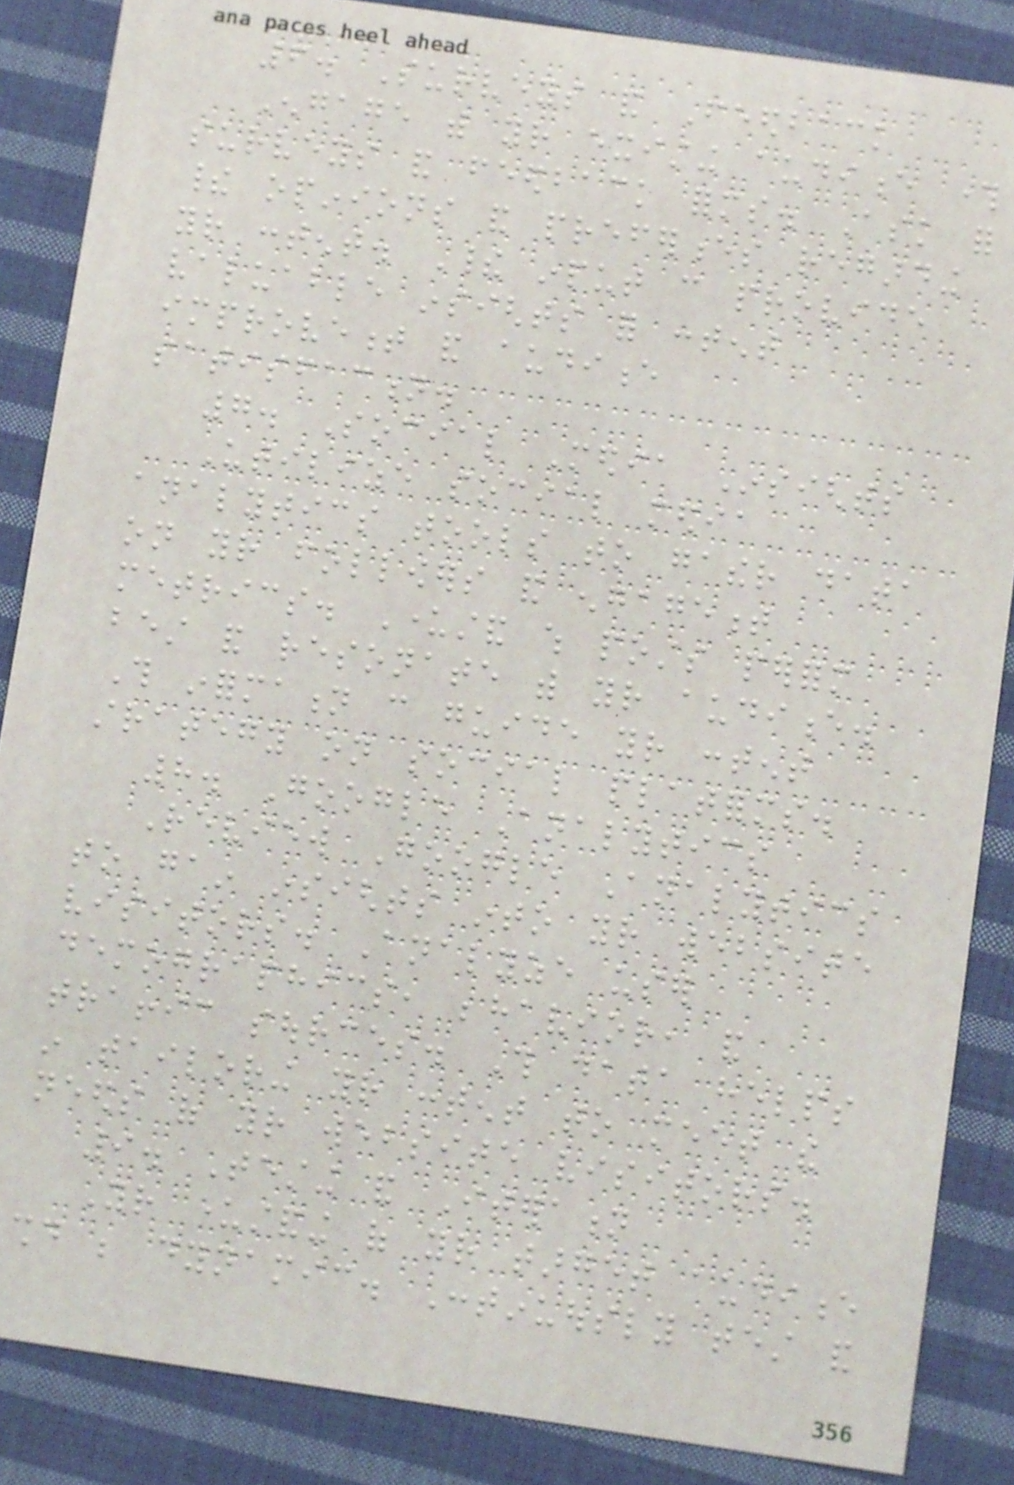6. Surveys and Feedback
Engage with your existing audience through
surveys and feedback forms. Ask for
their opinions and preferences regarding
your content. Their input can provide
valuable insights for content
improvement and audience
satisfaction.
7. Social Media Insights
Utilize social media
analytics tools to gather data
on your followers and engagement
metrics. Understand which posts perform
best and resonate with your audience.
This information can guide your content
strategy on social platforms.
8. Google Analytics
Review Google Analytics
to gain insights into your website
visitors. Analyze user
demographics, behavior, and
traffic sources. This data helps
in tailoring your content to meet the
needs of your website visitors.
9. Testing and Iteration
Your understanding of your target audience
should be dynamic. Continuously test and
